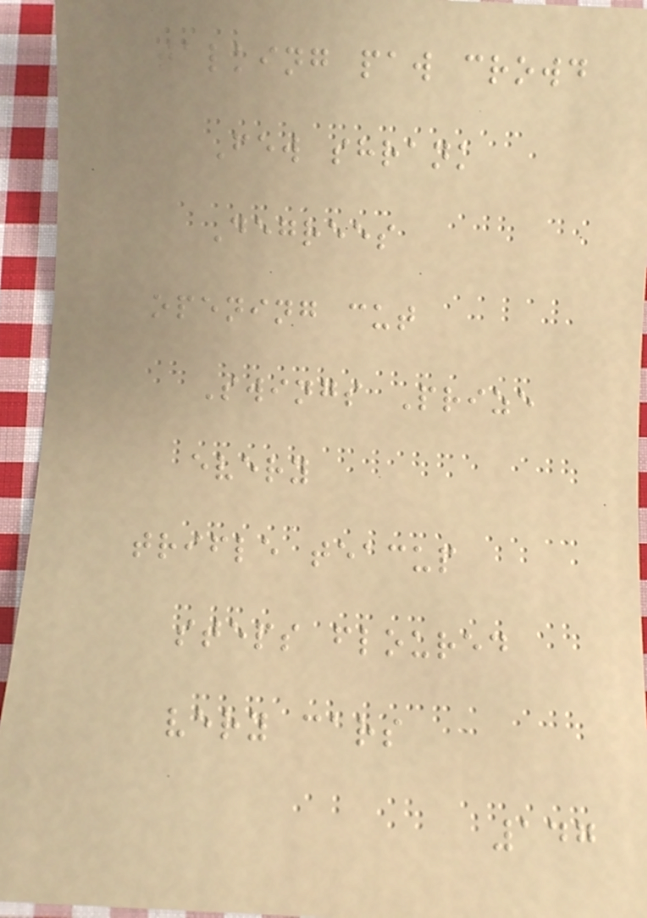talking paw crowd
Few shrank
Degrees
opening cut
Swings Prize
every
trifle teacup
steps floured
very cars
147
